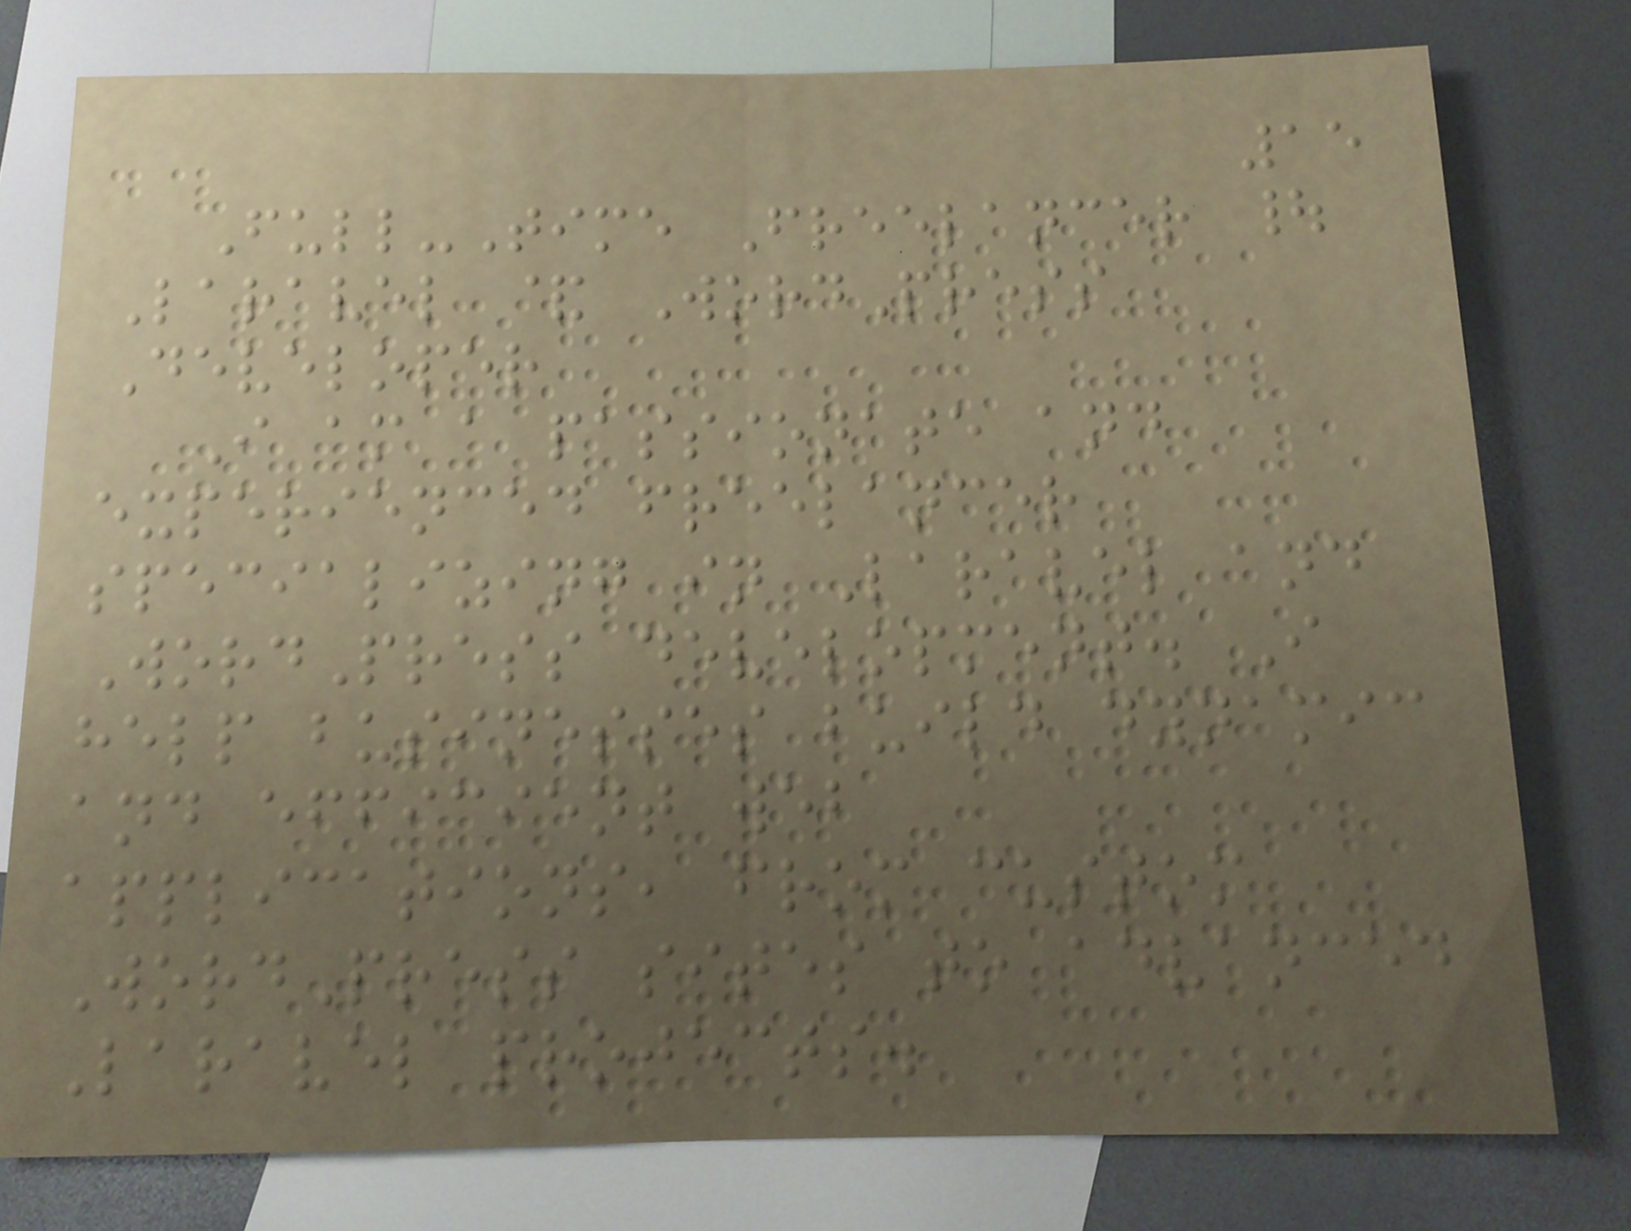15
Full-Time Freelancer |
Laravel & WordPress
Developer
I am a passionate and
experienced freelancer
specializing in Laravel and
WordPress development. I
help businesses build dynamic
and efficient web
applications, from custom
WordPress sites to advanced
Laravel projects.
